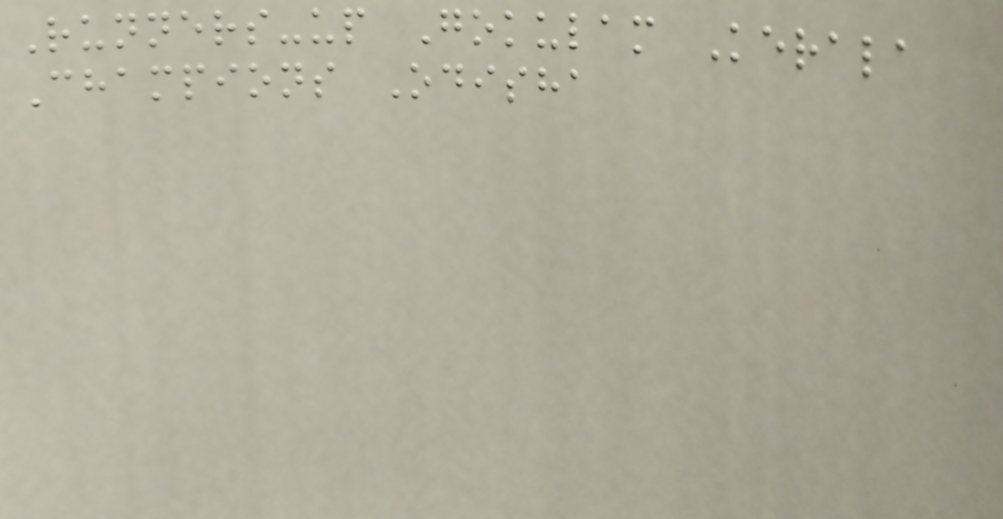Runners-up Gokulam Kerala
Champions Odisha
